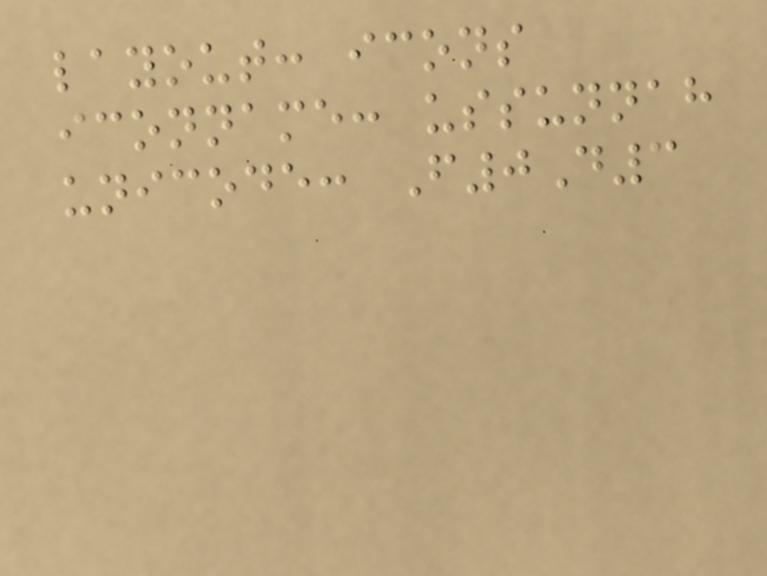layout: icons
iconname: ussunnah
unicode: F0D3
